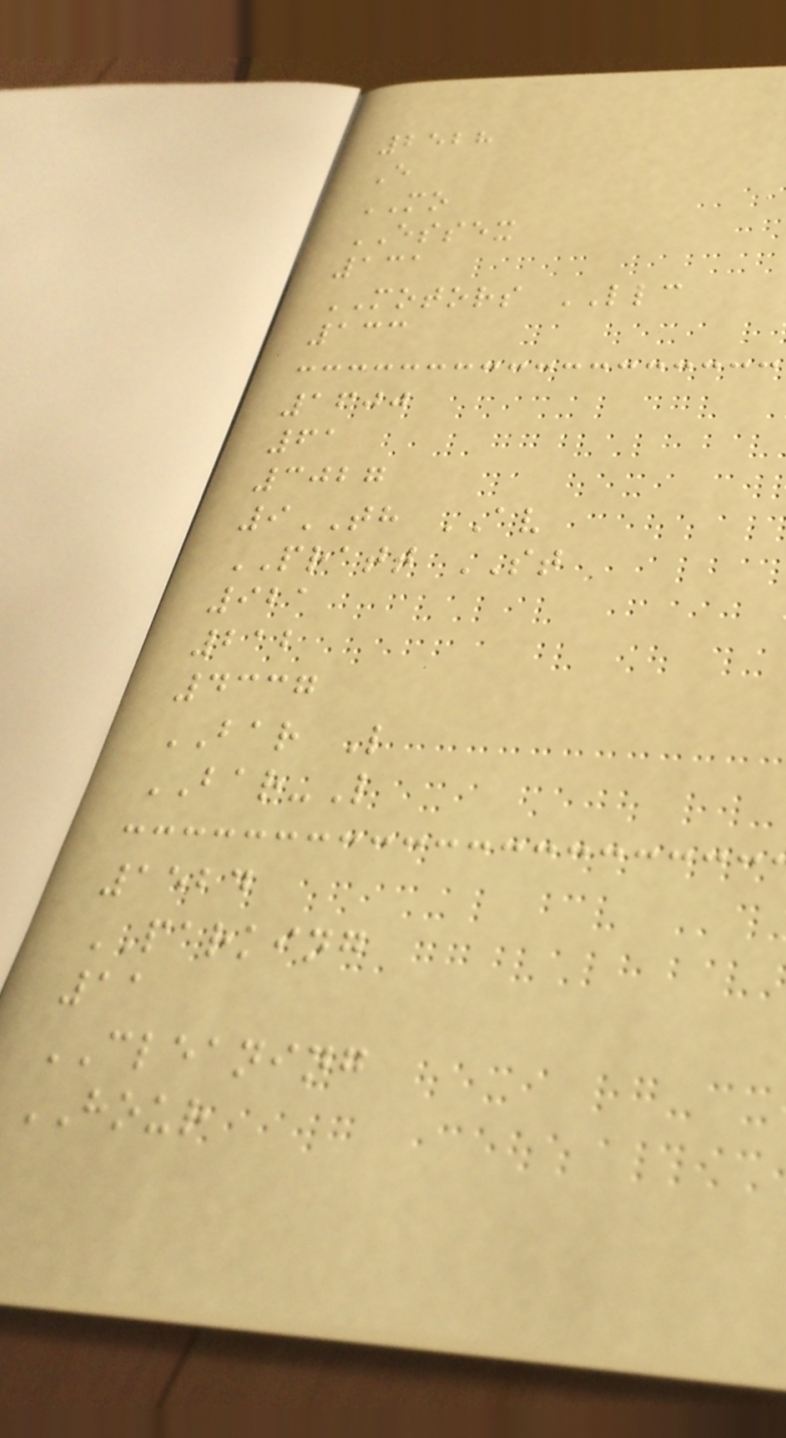2528
E
MO
ESSEX
131
MOTORS LLC
133
1600
61
3027
9TH AV
PRATT ST
921
212
4337
BAR L
BAR-L
1524
PARKING
11
CLEANING
HOUR
